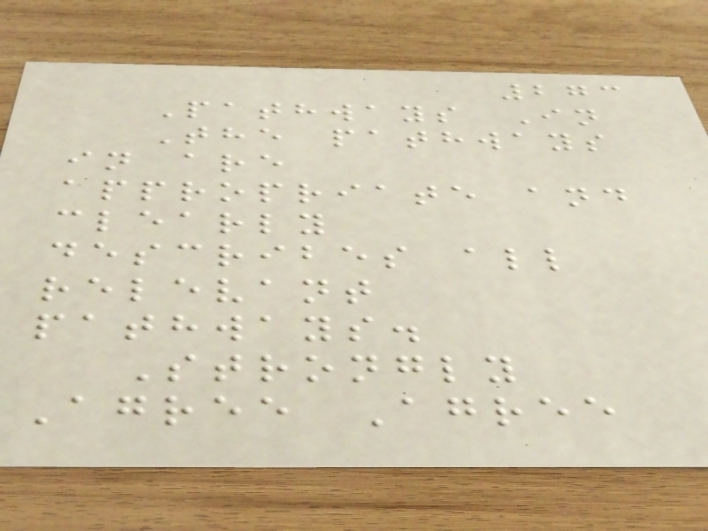273
Pathways In
The pathways
in are
appropriate and
clearly
describes all
relevant
pathways.
Strongly
Agree Agree
